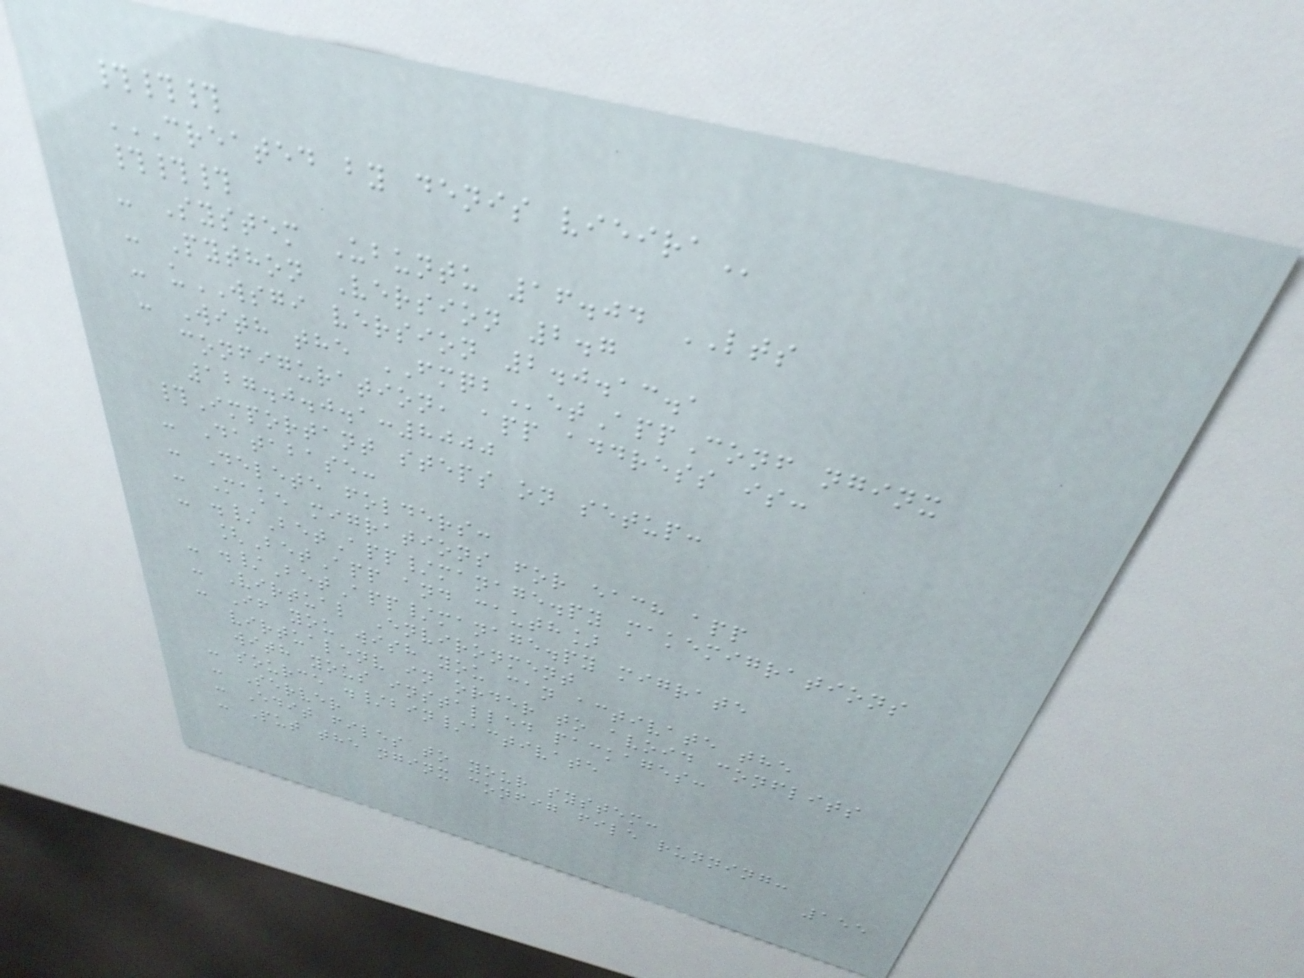###
CREATED BY DENIS VIEIRA
###
- System Ubuntu 16.04 LTS
- Python Version 2.7
- uWSGI version 2.0.13.1
- With the FMQBetAppConf nginx
configuration, app address is:
127.0.0.1:8000
#Important steps on setup:
- Database:
- Delete folders:
- Make migrations for each app
- ./BetApp/manage.py makemigrations
[BetApp and cauth]
- ./BetApp/manage.py migrate
- Virtual Environment
- If you wish you can activate the
virtualenv in order to avoid conflits
with yous installed packages:
- source ./bin/activate
- Server
- Edit files to your system:
- Put the nginx config file running:
155
